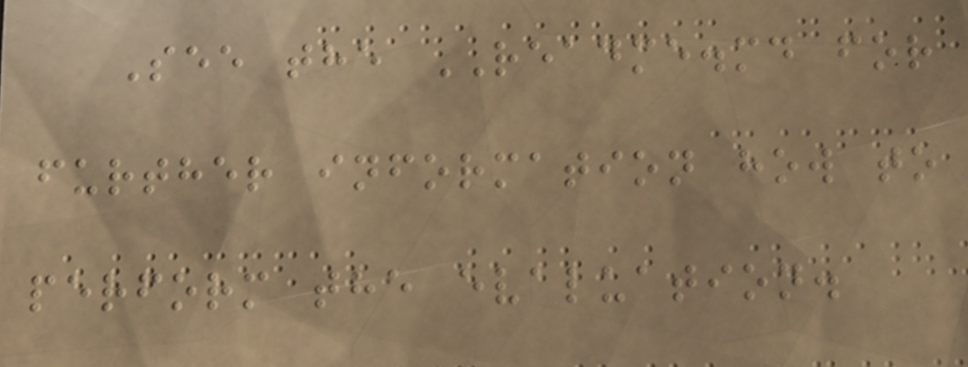See the README.md for
further information how to
perform the evaluation.
